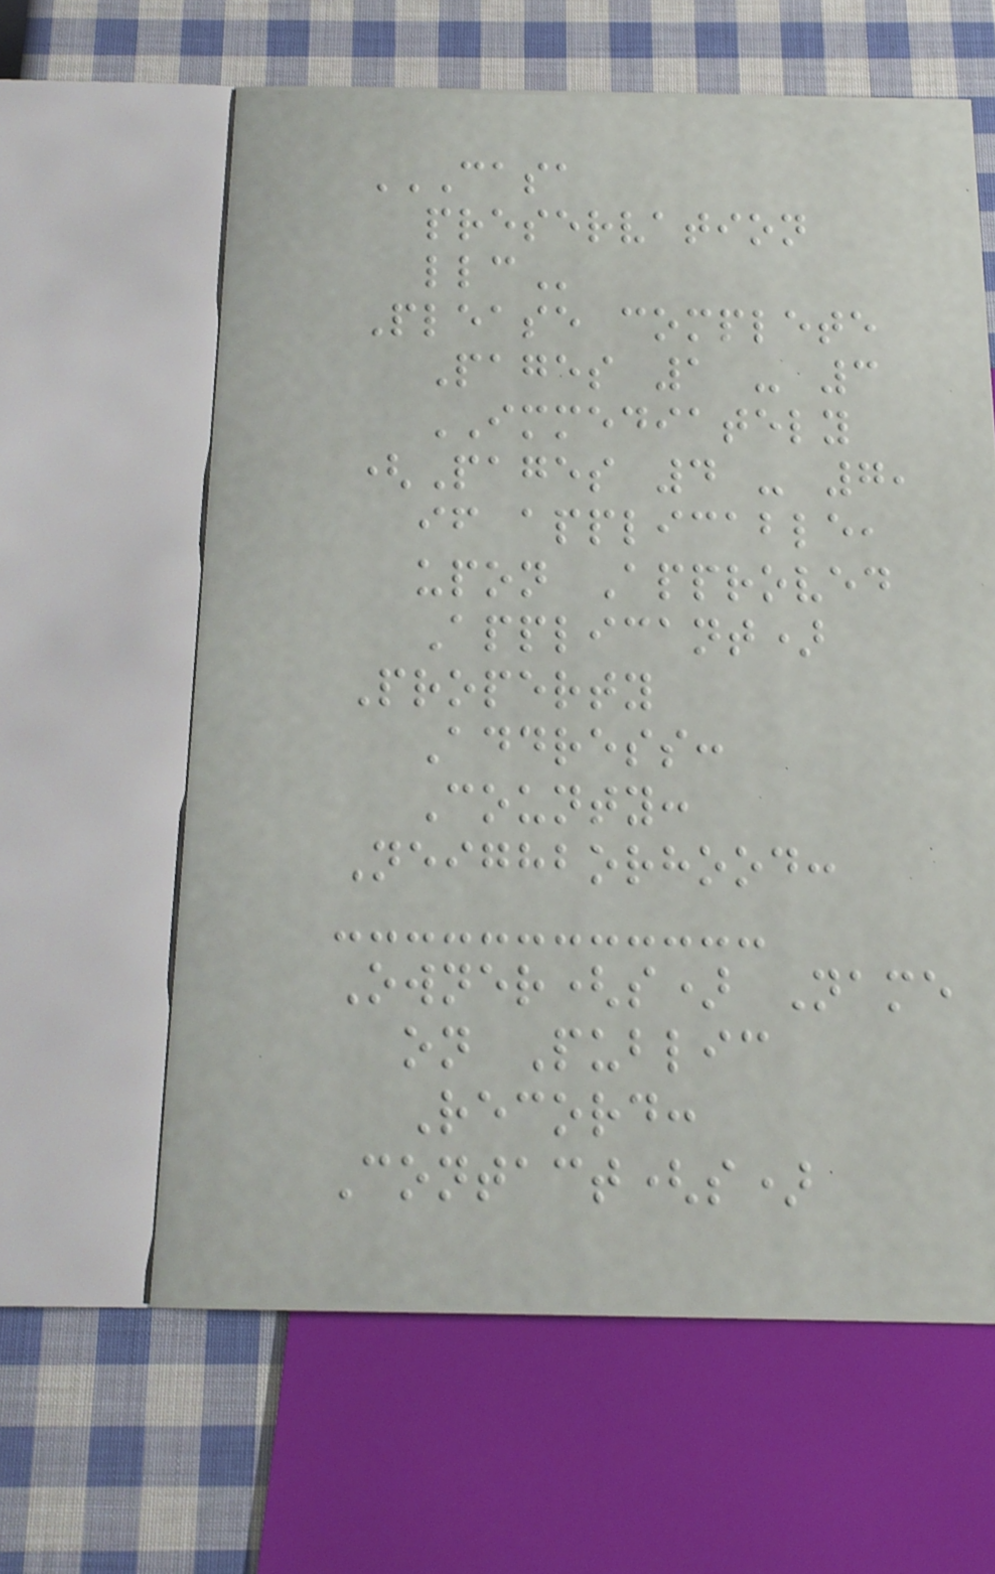CASA
PRESERVATION
LLC
Please complete
Pages 1 - 3
IMMEDIATELY
(Pages 4 - 7,
if applicable,
upon Approved
Applicant)
Property
Address:
County:
Neighborhood:
Owner(s) Name
on Public
Record:
Contact(s)
